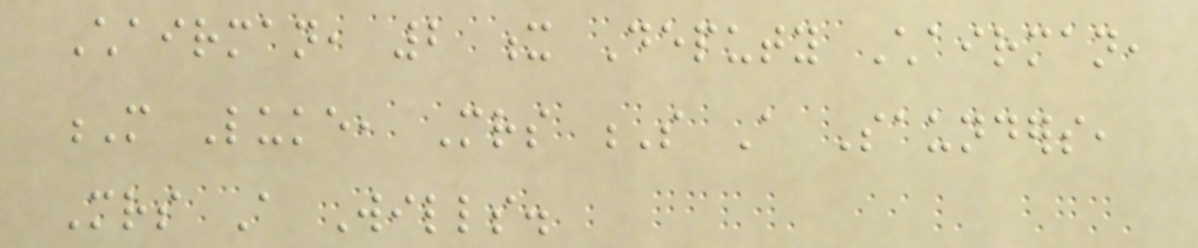Chairman, 2 x Deputy Chairman,
M Luke, Mrs S A Saunders,
Mrs A Wills.
